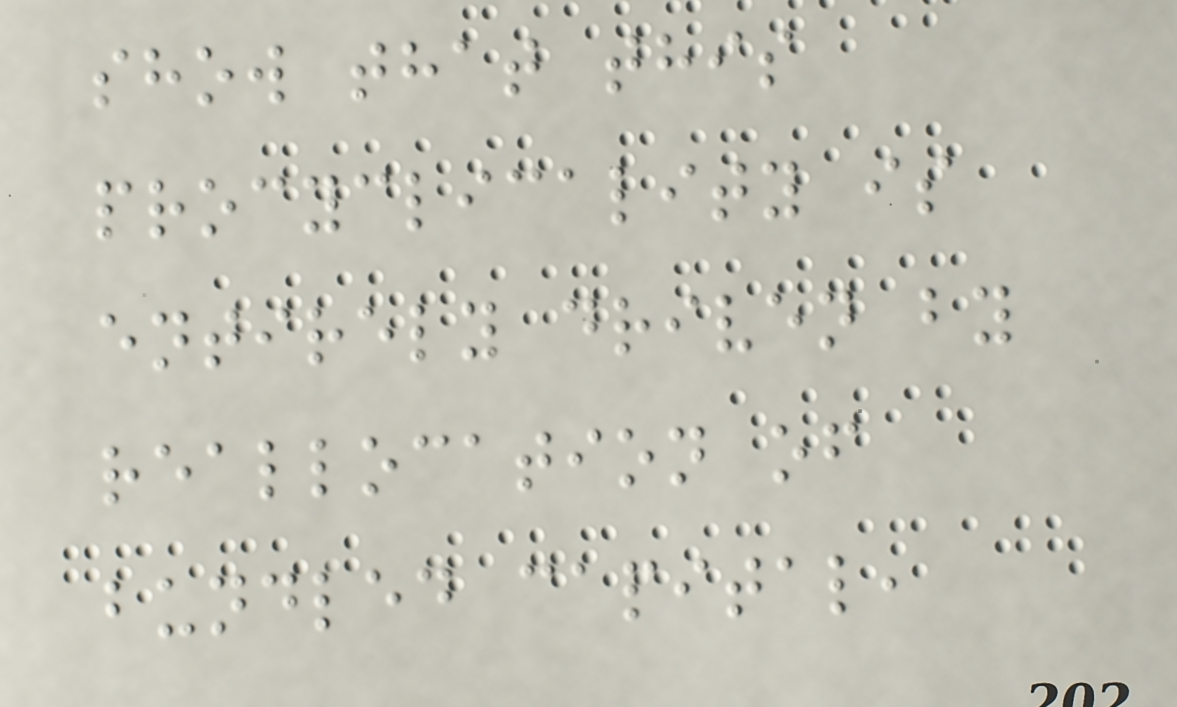show that this
procyclicality is
entirely driven by
reallocation of
bundled capital,
